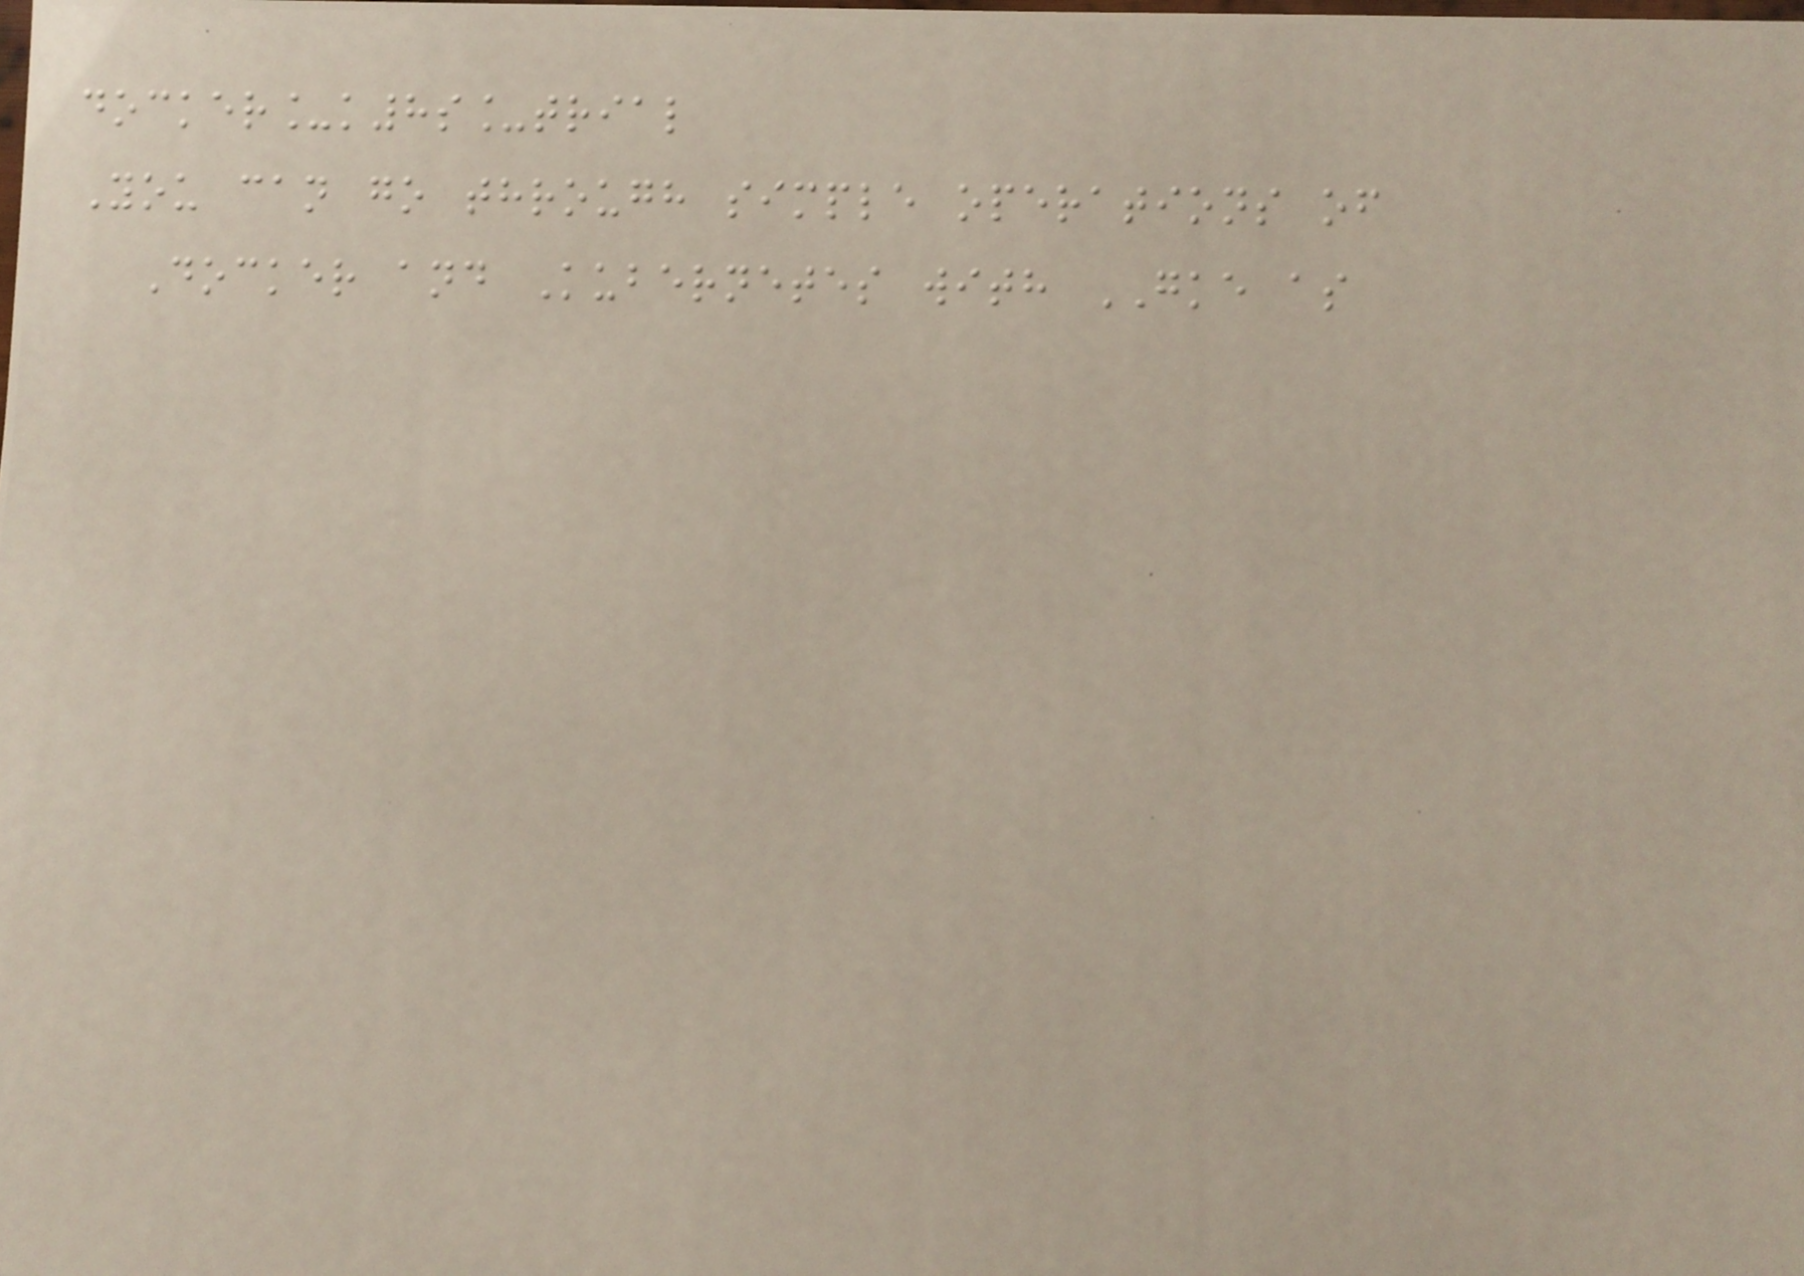docker_k8s_trial
You can go through simple operations of
Docker and Kubernetes with GKE as
